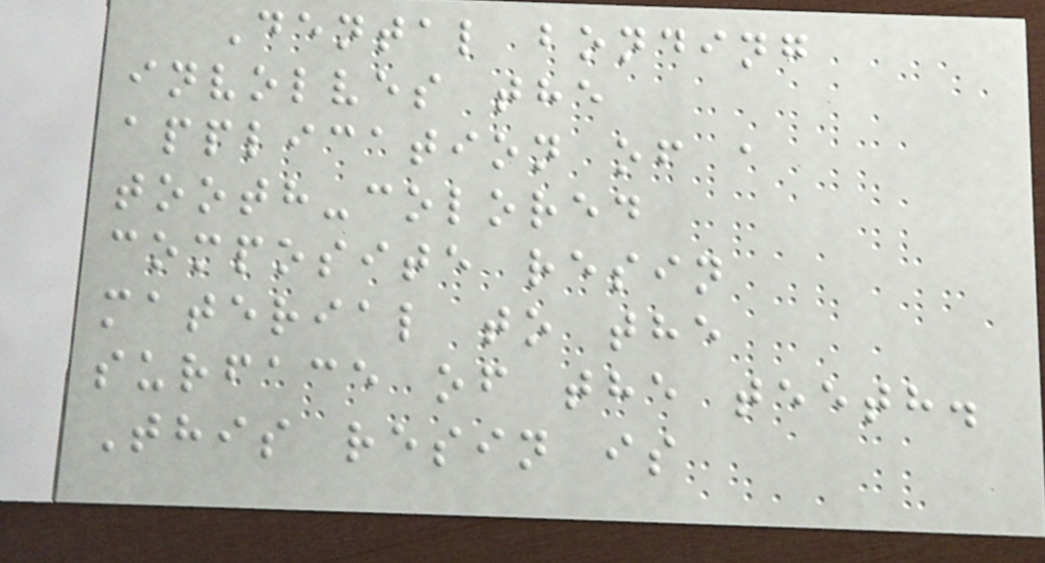Dental bonding
involves the
application of a
tooth-colored
composite resin
material to the
surface of the teeth.
This resin is
